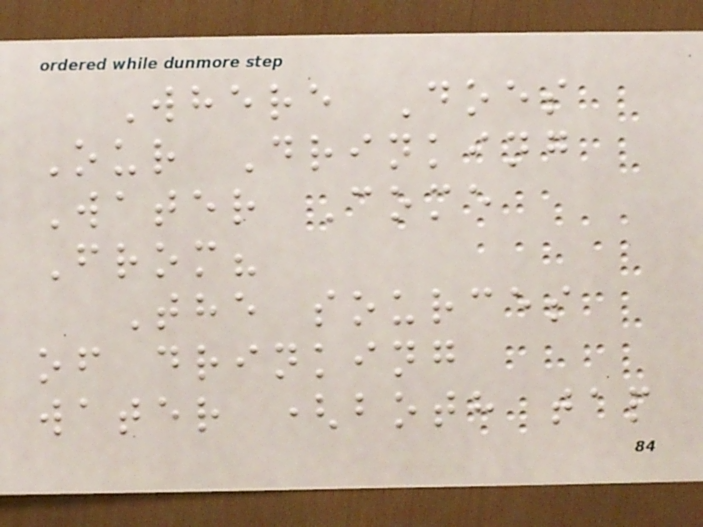Where Does
Our Drinking
Water Come
From?
The sources
of drinking
water (both tap
